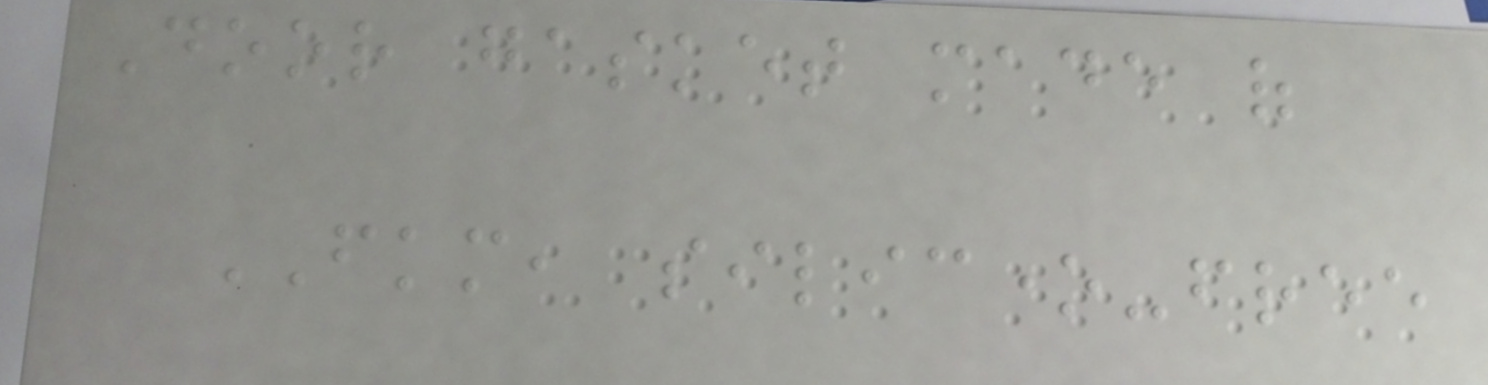Door gasket made of
FKM, silicone-free
